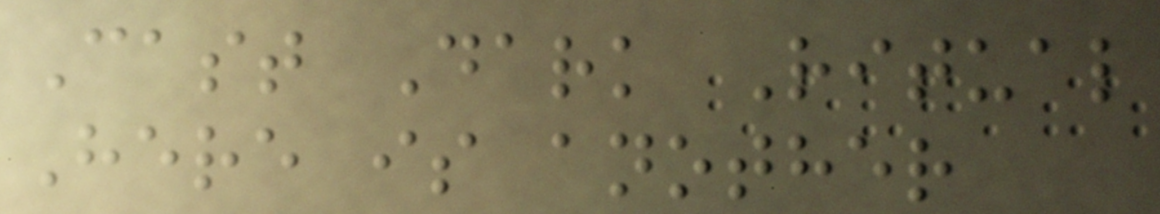Cast Dark Ritual
Here is another
